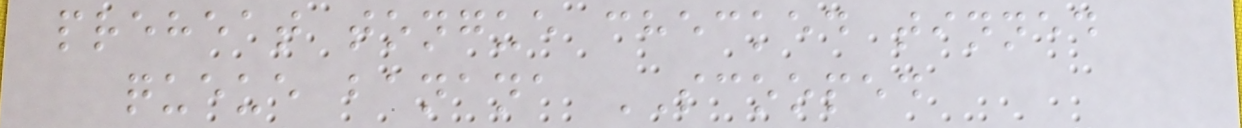preheat tongue checked tinned
queue banana SCOOPED
